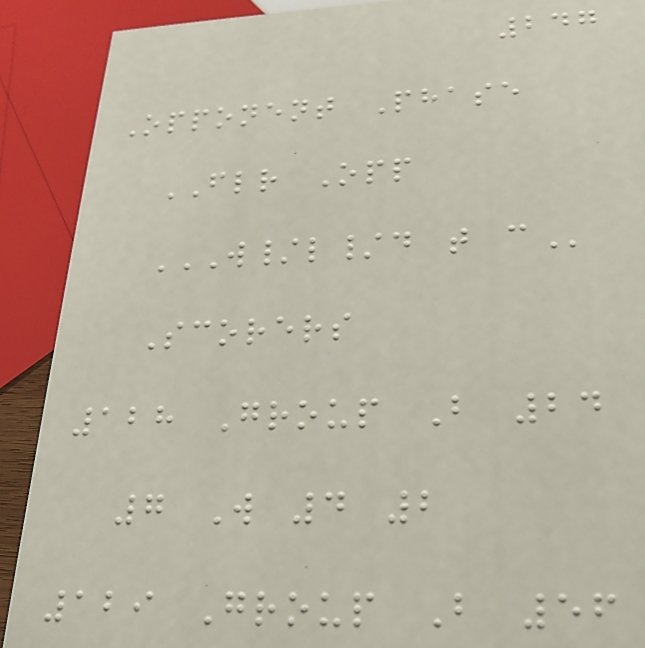247
Opponent Phase
FLR Opp
W/L/D T C
Scorers
128 Group B 24
7 W 4 2
129 Group B 56
